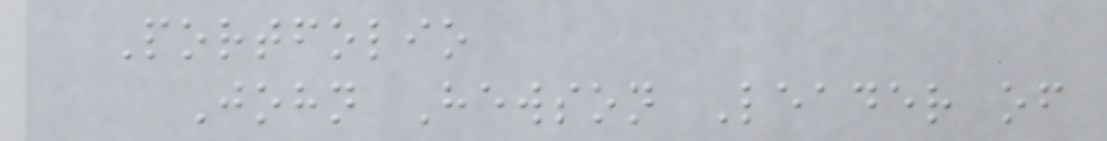Portfolio
John Hewson Leader of
